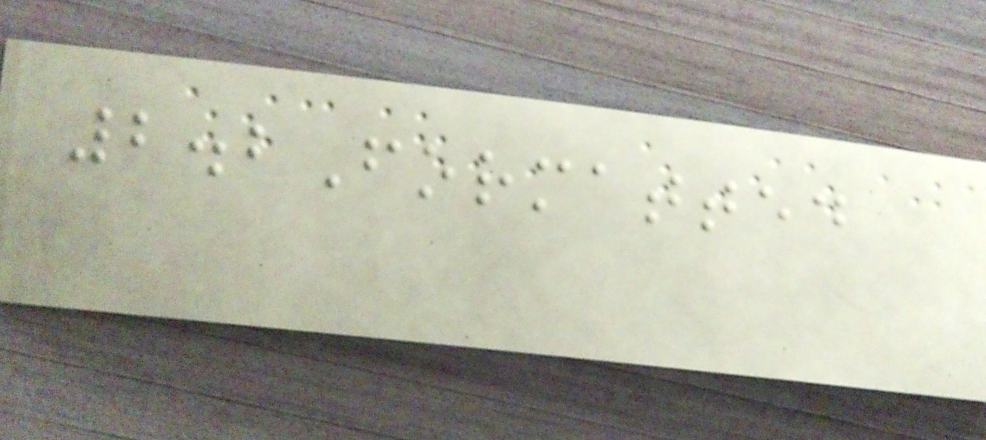2.2Formatted
